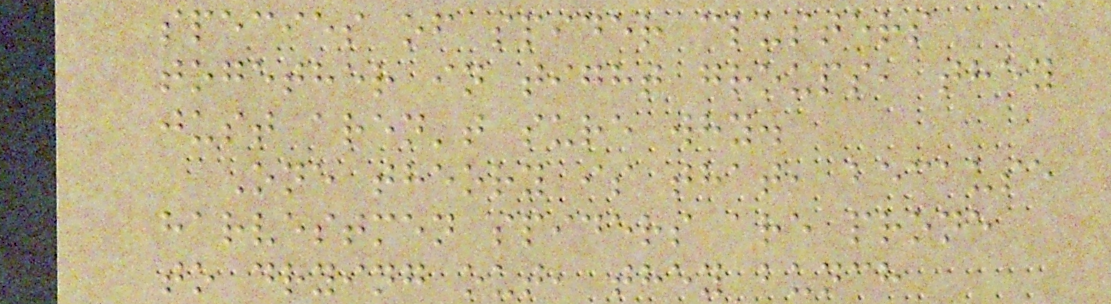species of spider clusters
together in tight groups, they
just aren't sure why.
One theory is that, because
harvestmen spiders are prone
to drying out, they bunch
